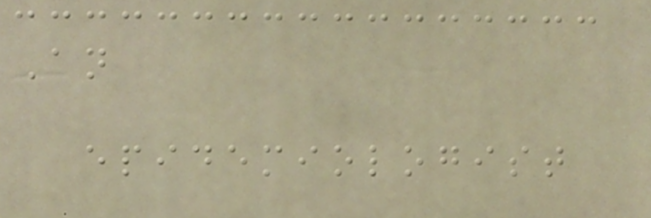An
epidemiologist
